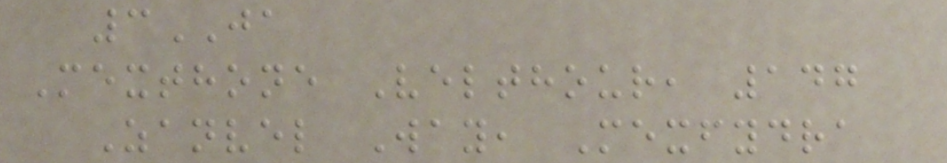3JA
Mexthone Velthour, 147
Zanvel Way, Mexfydra
